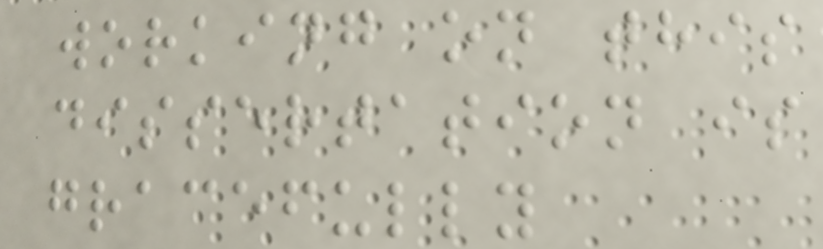working on this
dissertation is
gracefully
